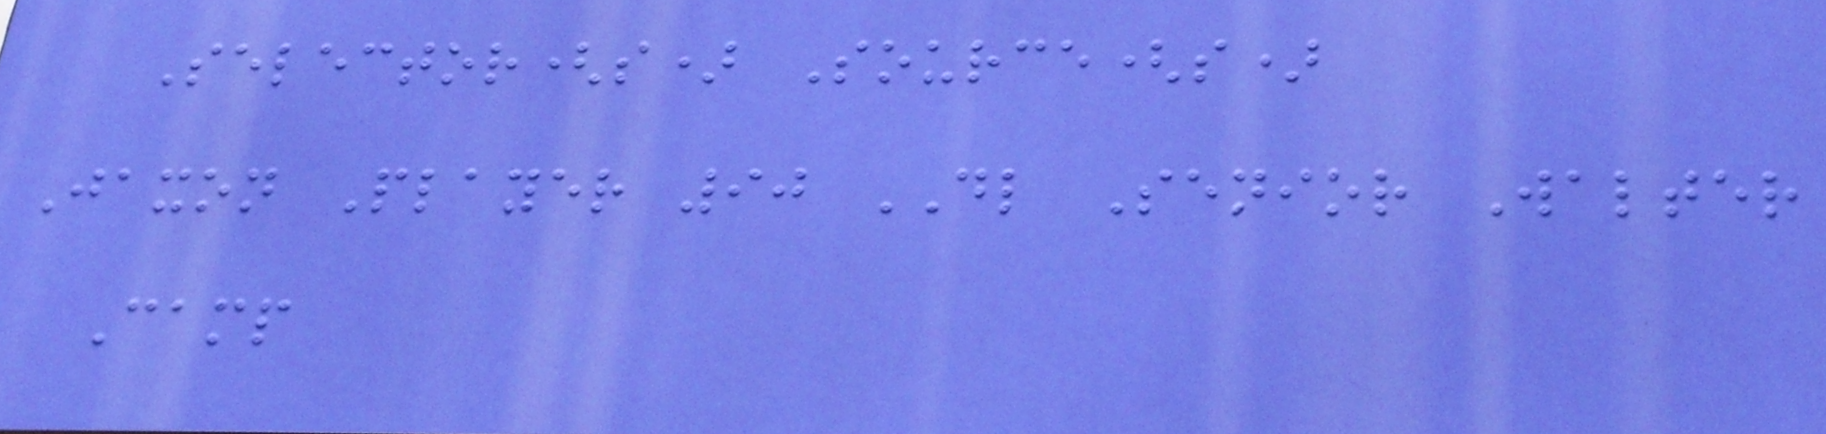Selector(s) Source(s)
Jaxon Player 90 DL Senior Walter
Camp
